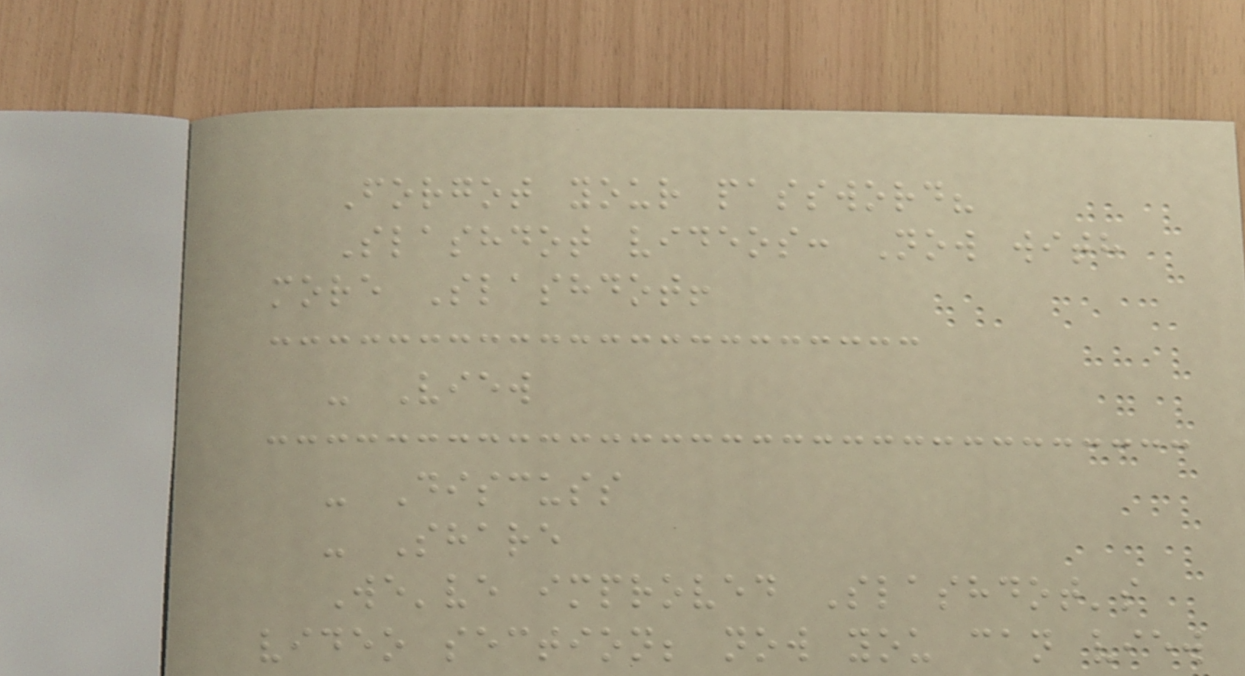Forgot your password?
Slashdot videos: Now with
more Slashdot!
- View
- Discuss
- Share
We've improved Slashdot's
video section; now you can view
